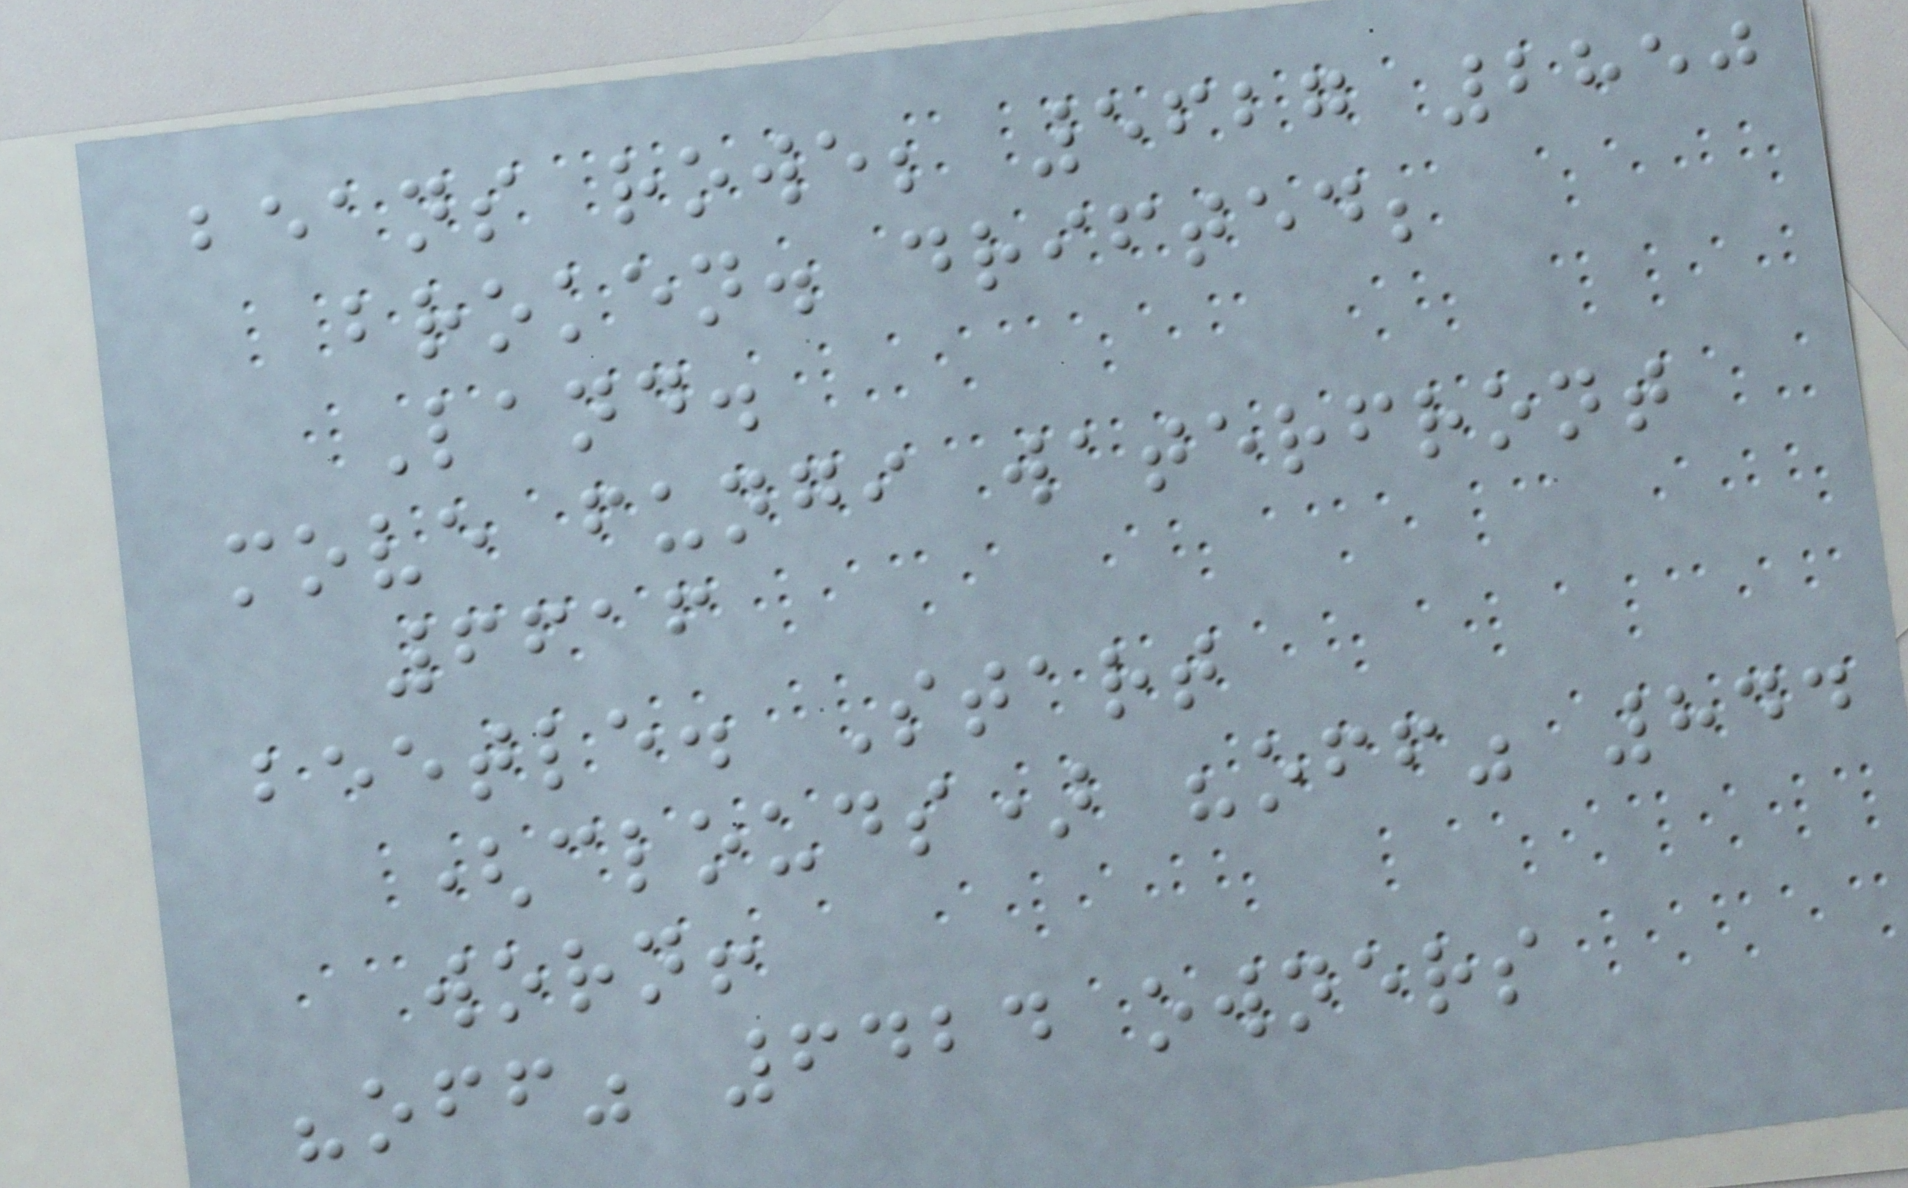beans rowe; 5627 2850
broken. drifted;
Land.
move fungi waterfront
6616
beetle. Start
(clouds) "off" 844
worn!
"off" 6424 owners
